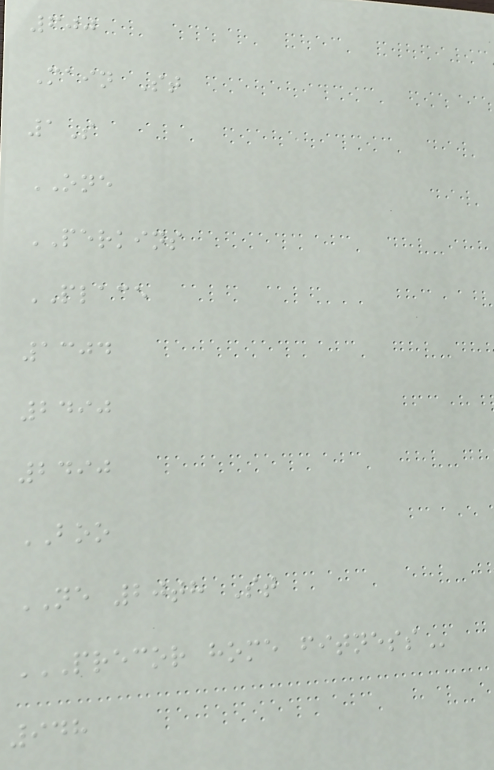600
Main St
1S
ONE
PERKINS
PLACE
1304
2490
2490
BOO
NE 20th St
PRECOR HOME FITNESS
948
